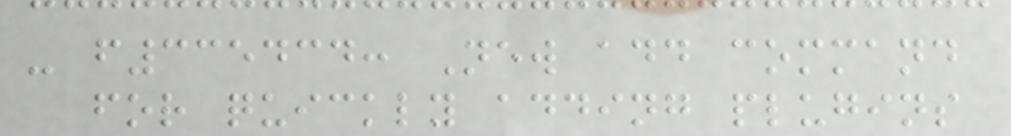- f335434: New add command
for quickly adding plugins
